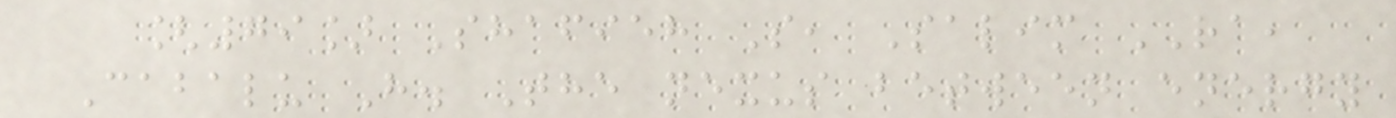[79] Shafieh S, Salim RA,
Cabalu H. The nexus between energy
